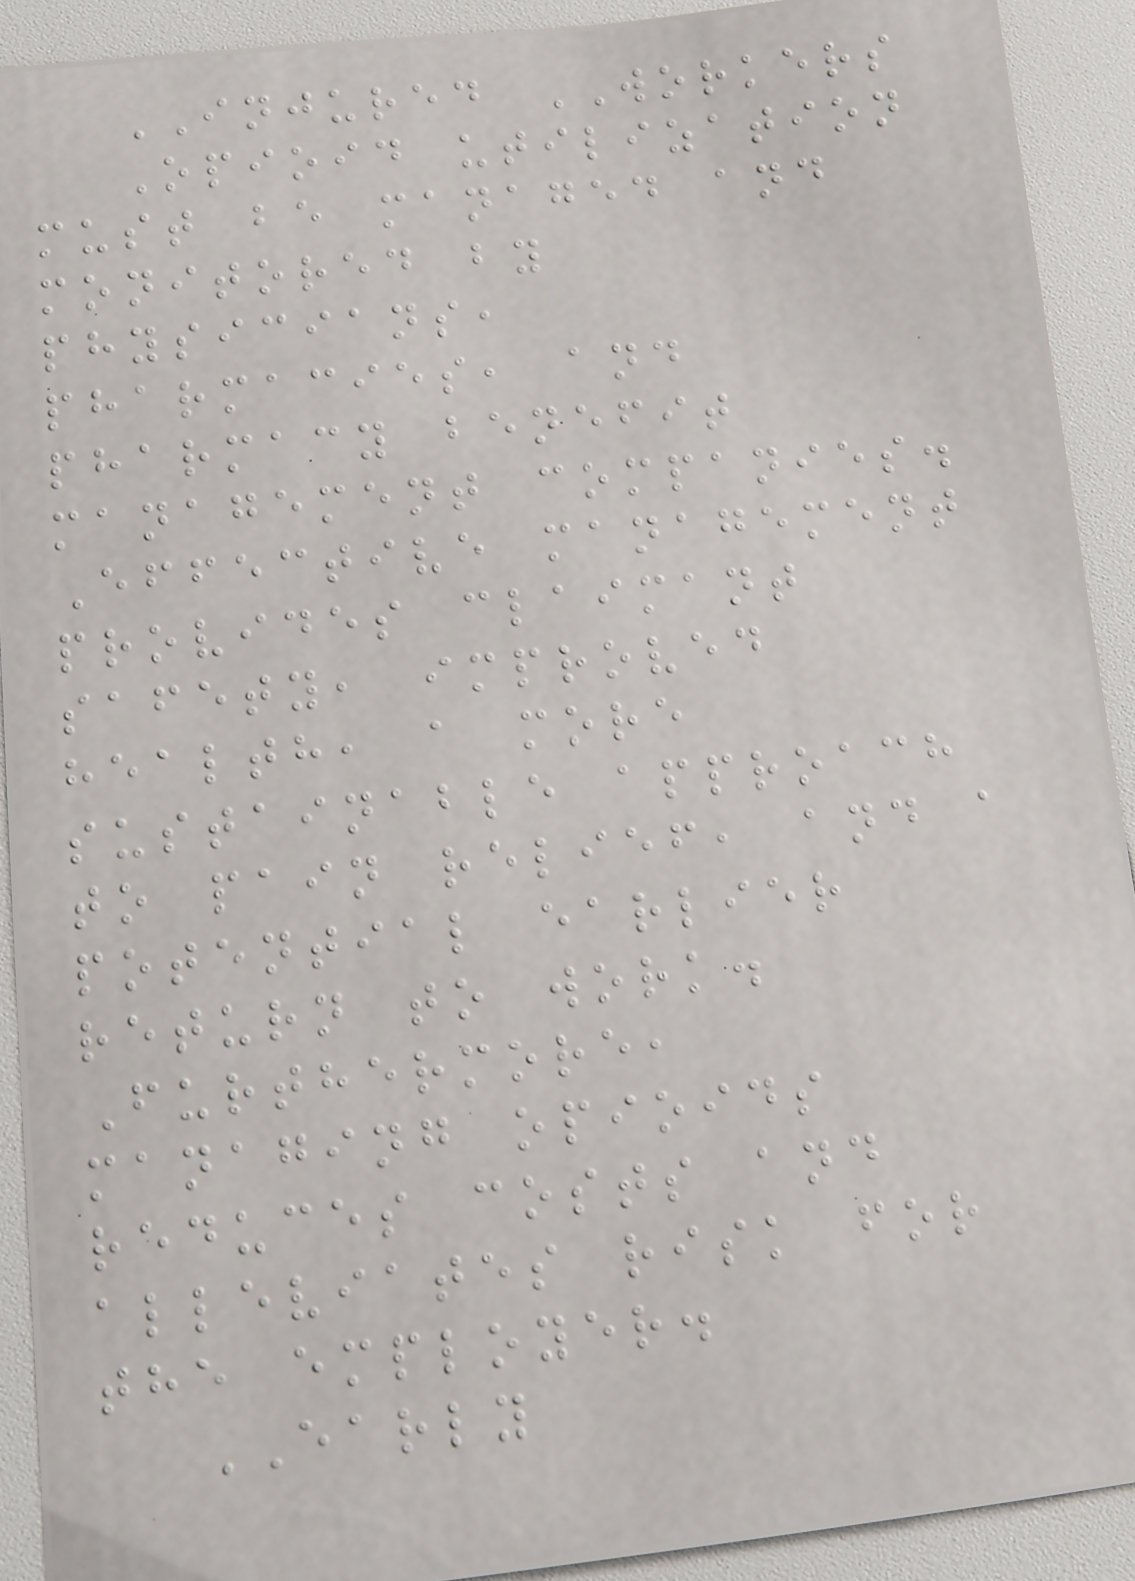INJURED WORKERS
Opioid utilization
must be managed and
monitored by
physicians,
pharmacies, and
pharmacy benefit
management companies.
Effective management
provides claimant
safety, improved
health, a more
sustainable approach
to pain relief, and a
potential earlier
return to work.
Furthermore,
managing opioids
reduces costs and
alleviates risk for
the employer.
EARLY
